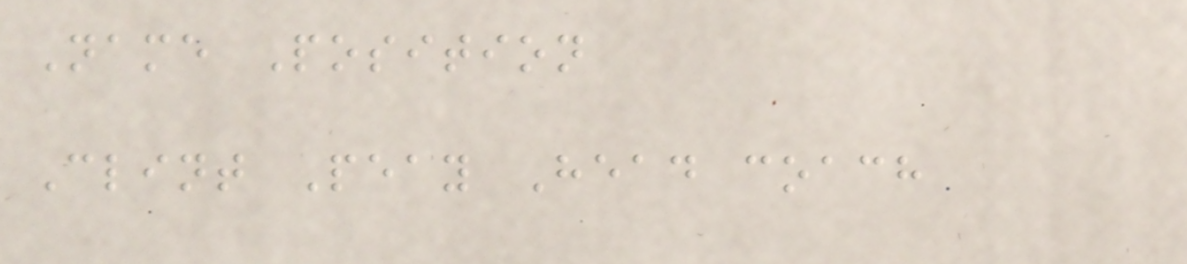Name Position
Clint Peay Head coach
